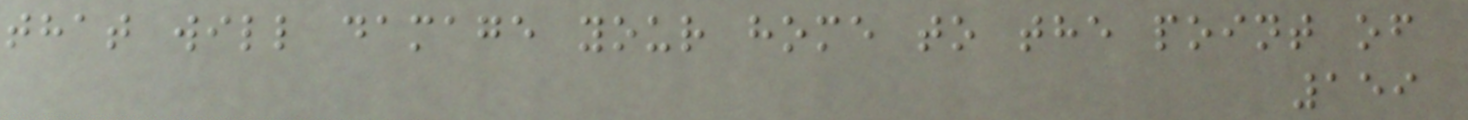that will damage your home to the point of
159
